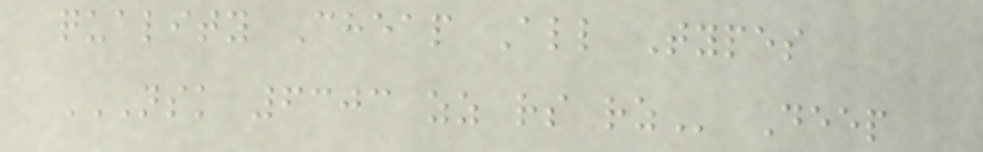quality Cheap All Types
NSK 6303 ZZ RS RZ Deep
